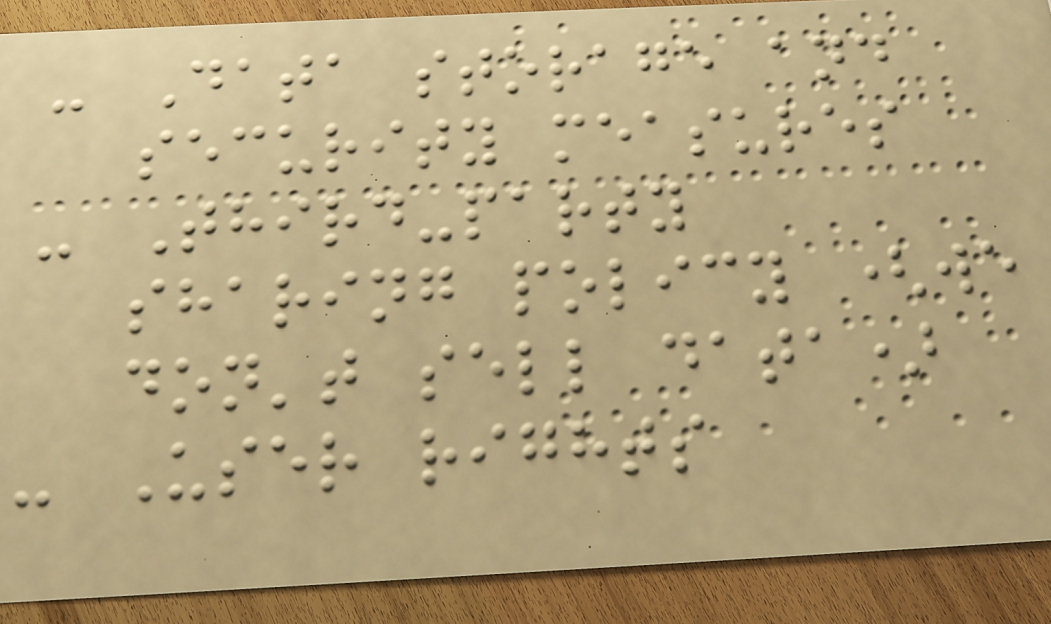- Data storage and
security measures
- Third-party
sharing policy (we
don't sell data)
- User rights
